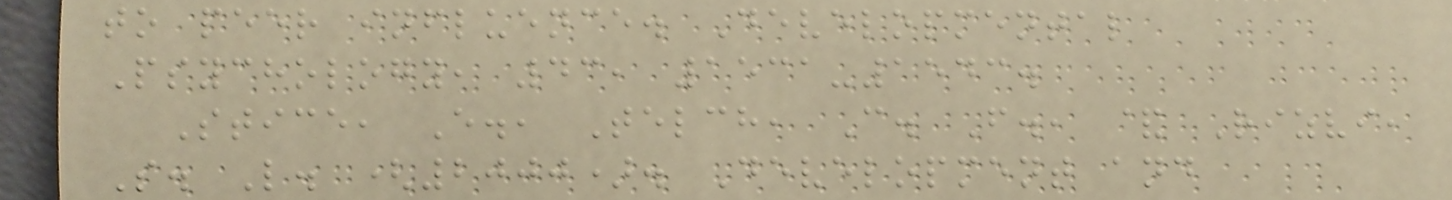to peer influence. Developmental
Psychology, 43, 1531-1543.
Stice, E., Telch, C. F., & Rizvi,
S. L. (2000). Development and
